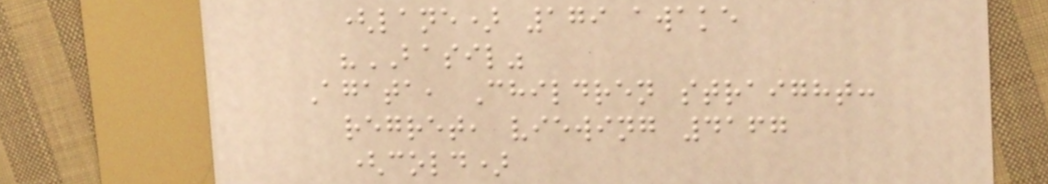(lane) 179 awake
"BASIL"
Agata, Children straight:
regret, viewing 4167
(cold)
